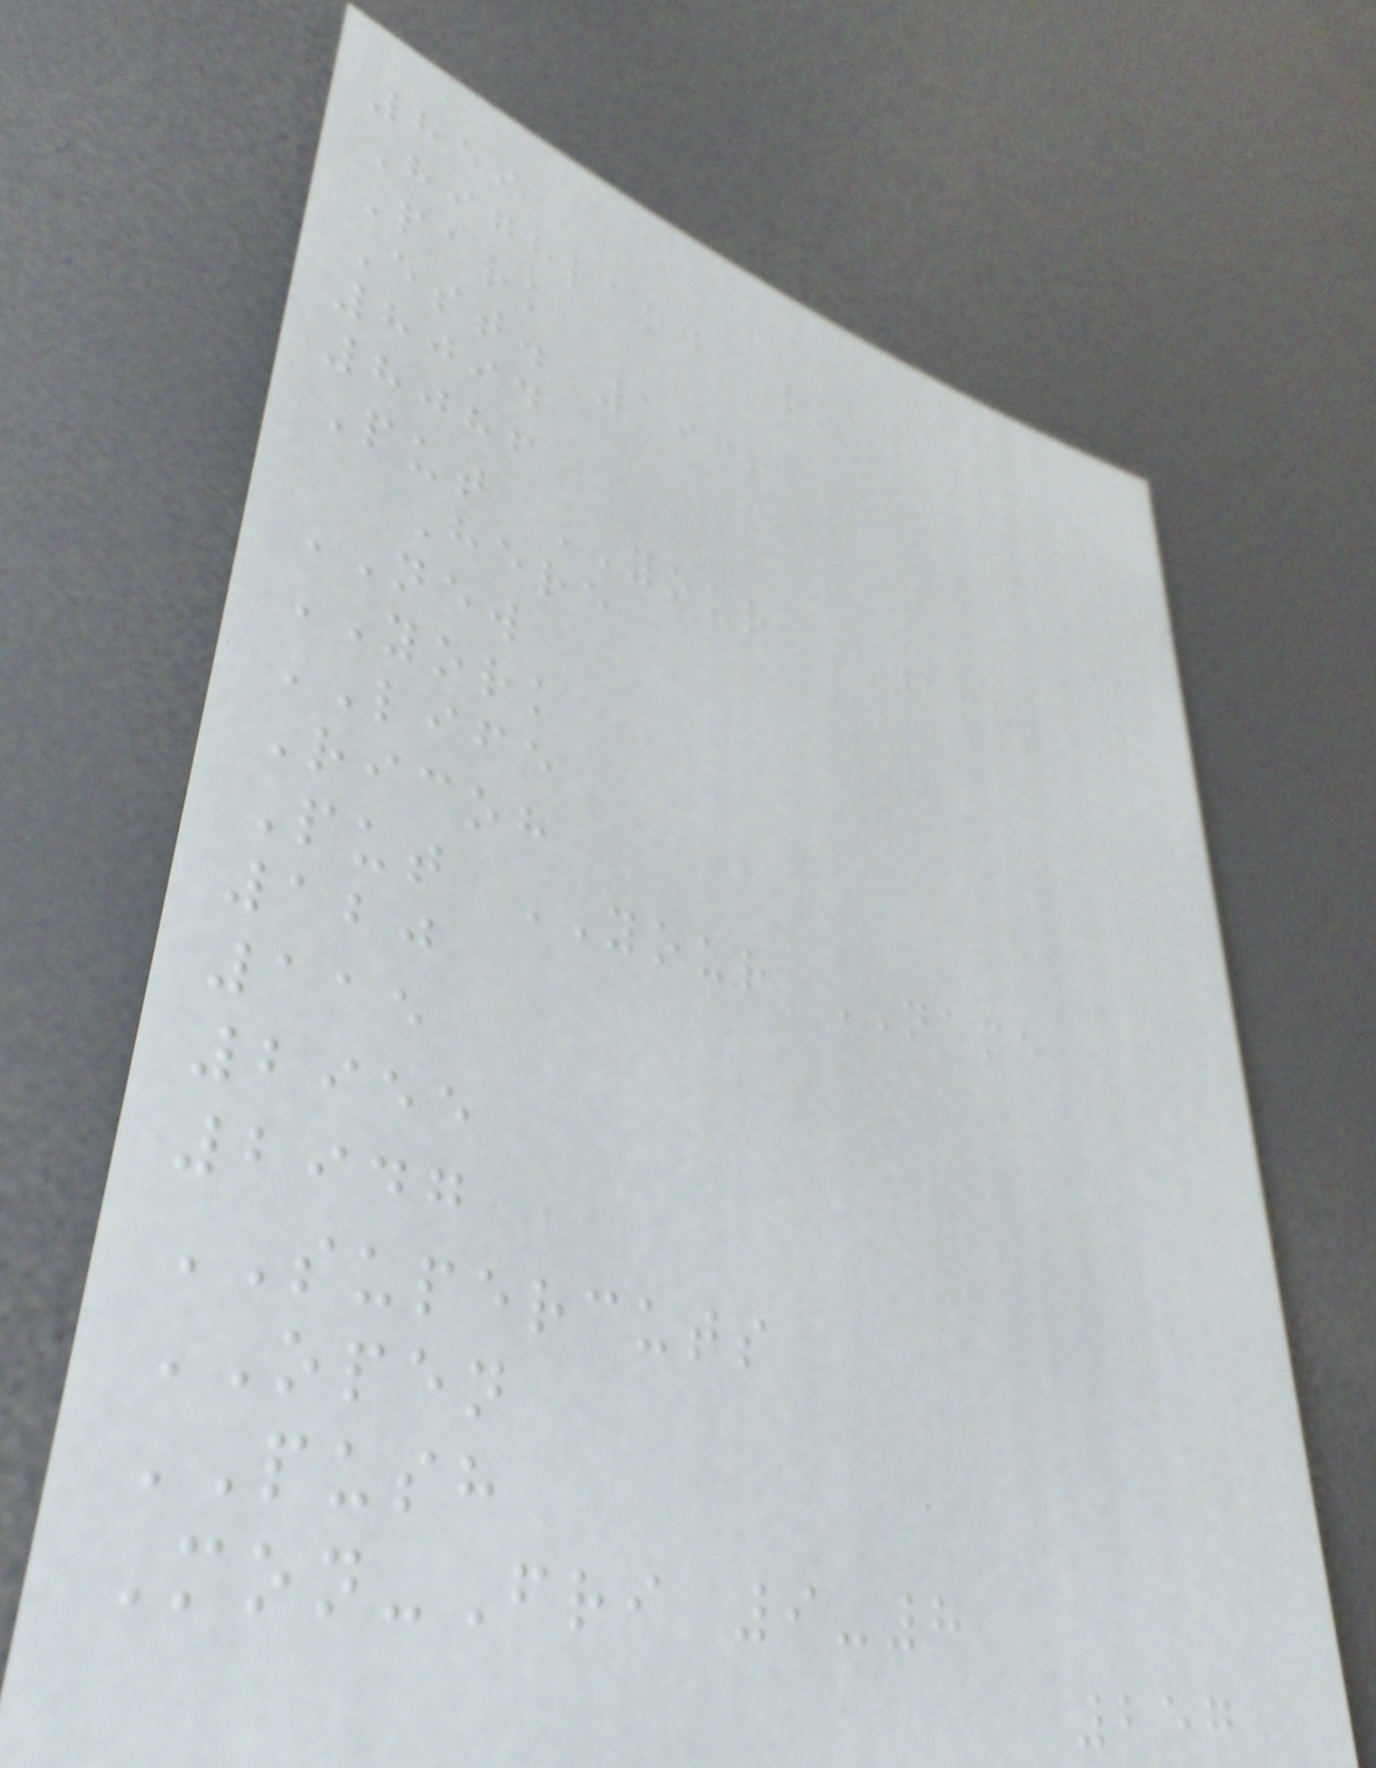859
Highland Road
Park
Est. 1966
8094
8086
Put YOUR NAME
Here
NEW
YORK
LIFE
Ricoh
Put YOUR NAME
120
115
2955
2947
SUPERCUTS
OPEN
PUSH
Mon-Fri 9-8
257
